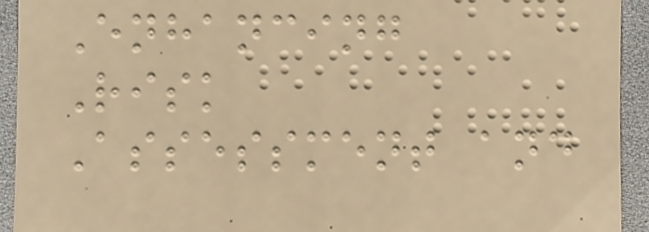Enhancing
Risk
Assessment and
